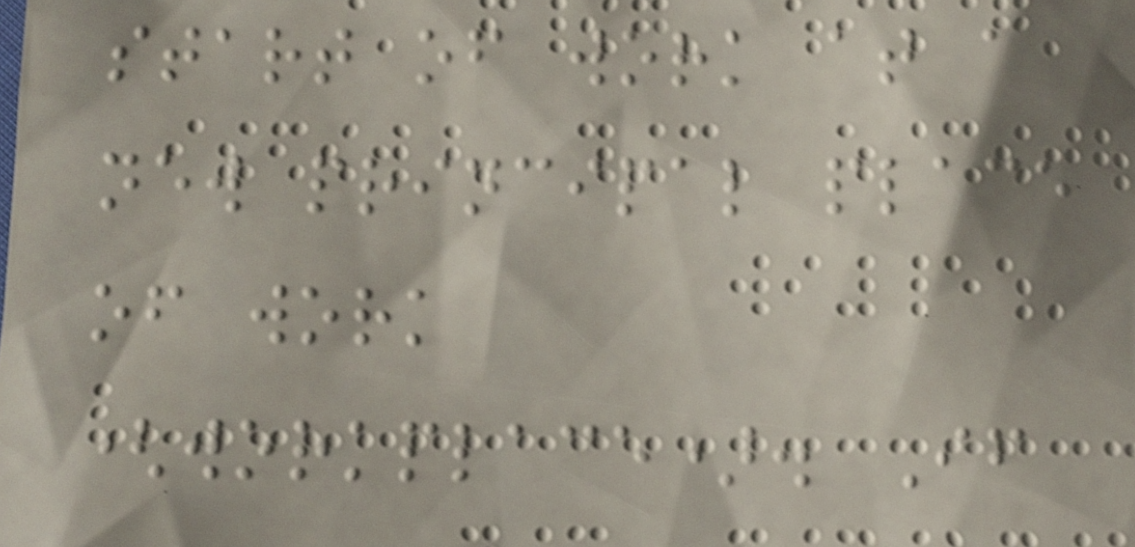start of work at a
new principal place
of work
(workplace). If
